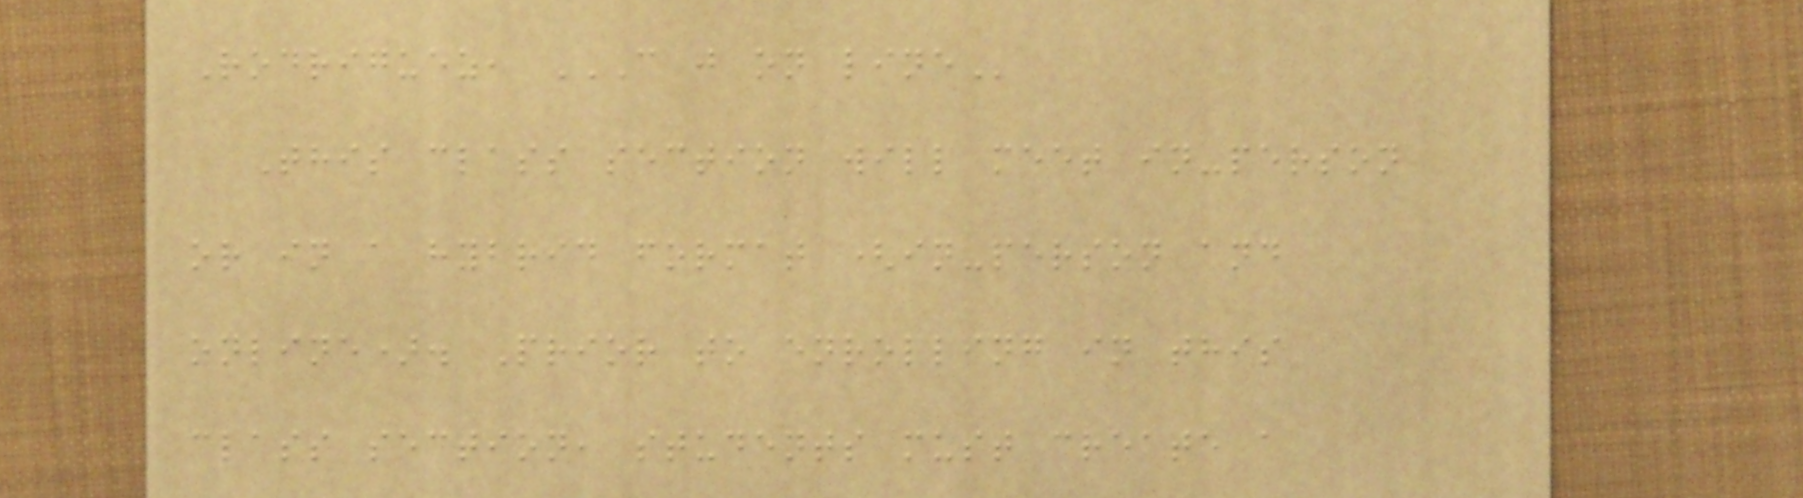Rodriguez, C J ON LINE
This class section will meet in-person
or in a hybrid format (in-person and
online). Prior to enrolling in this
class section, students must create a
